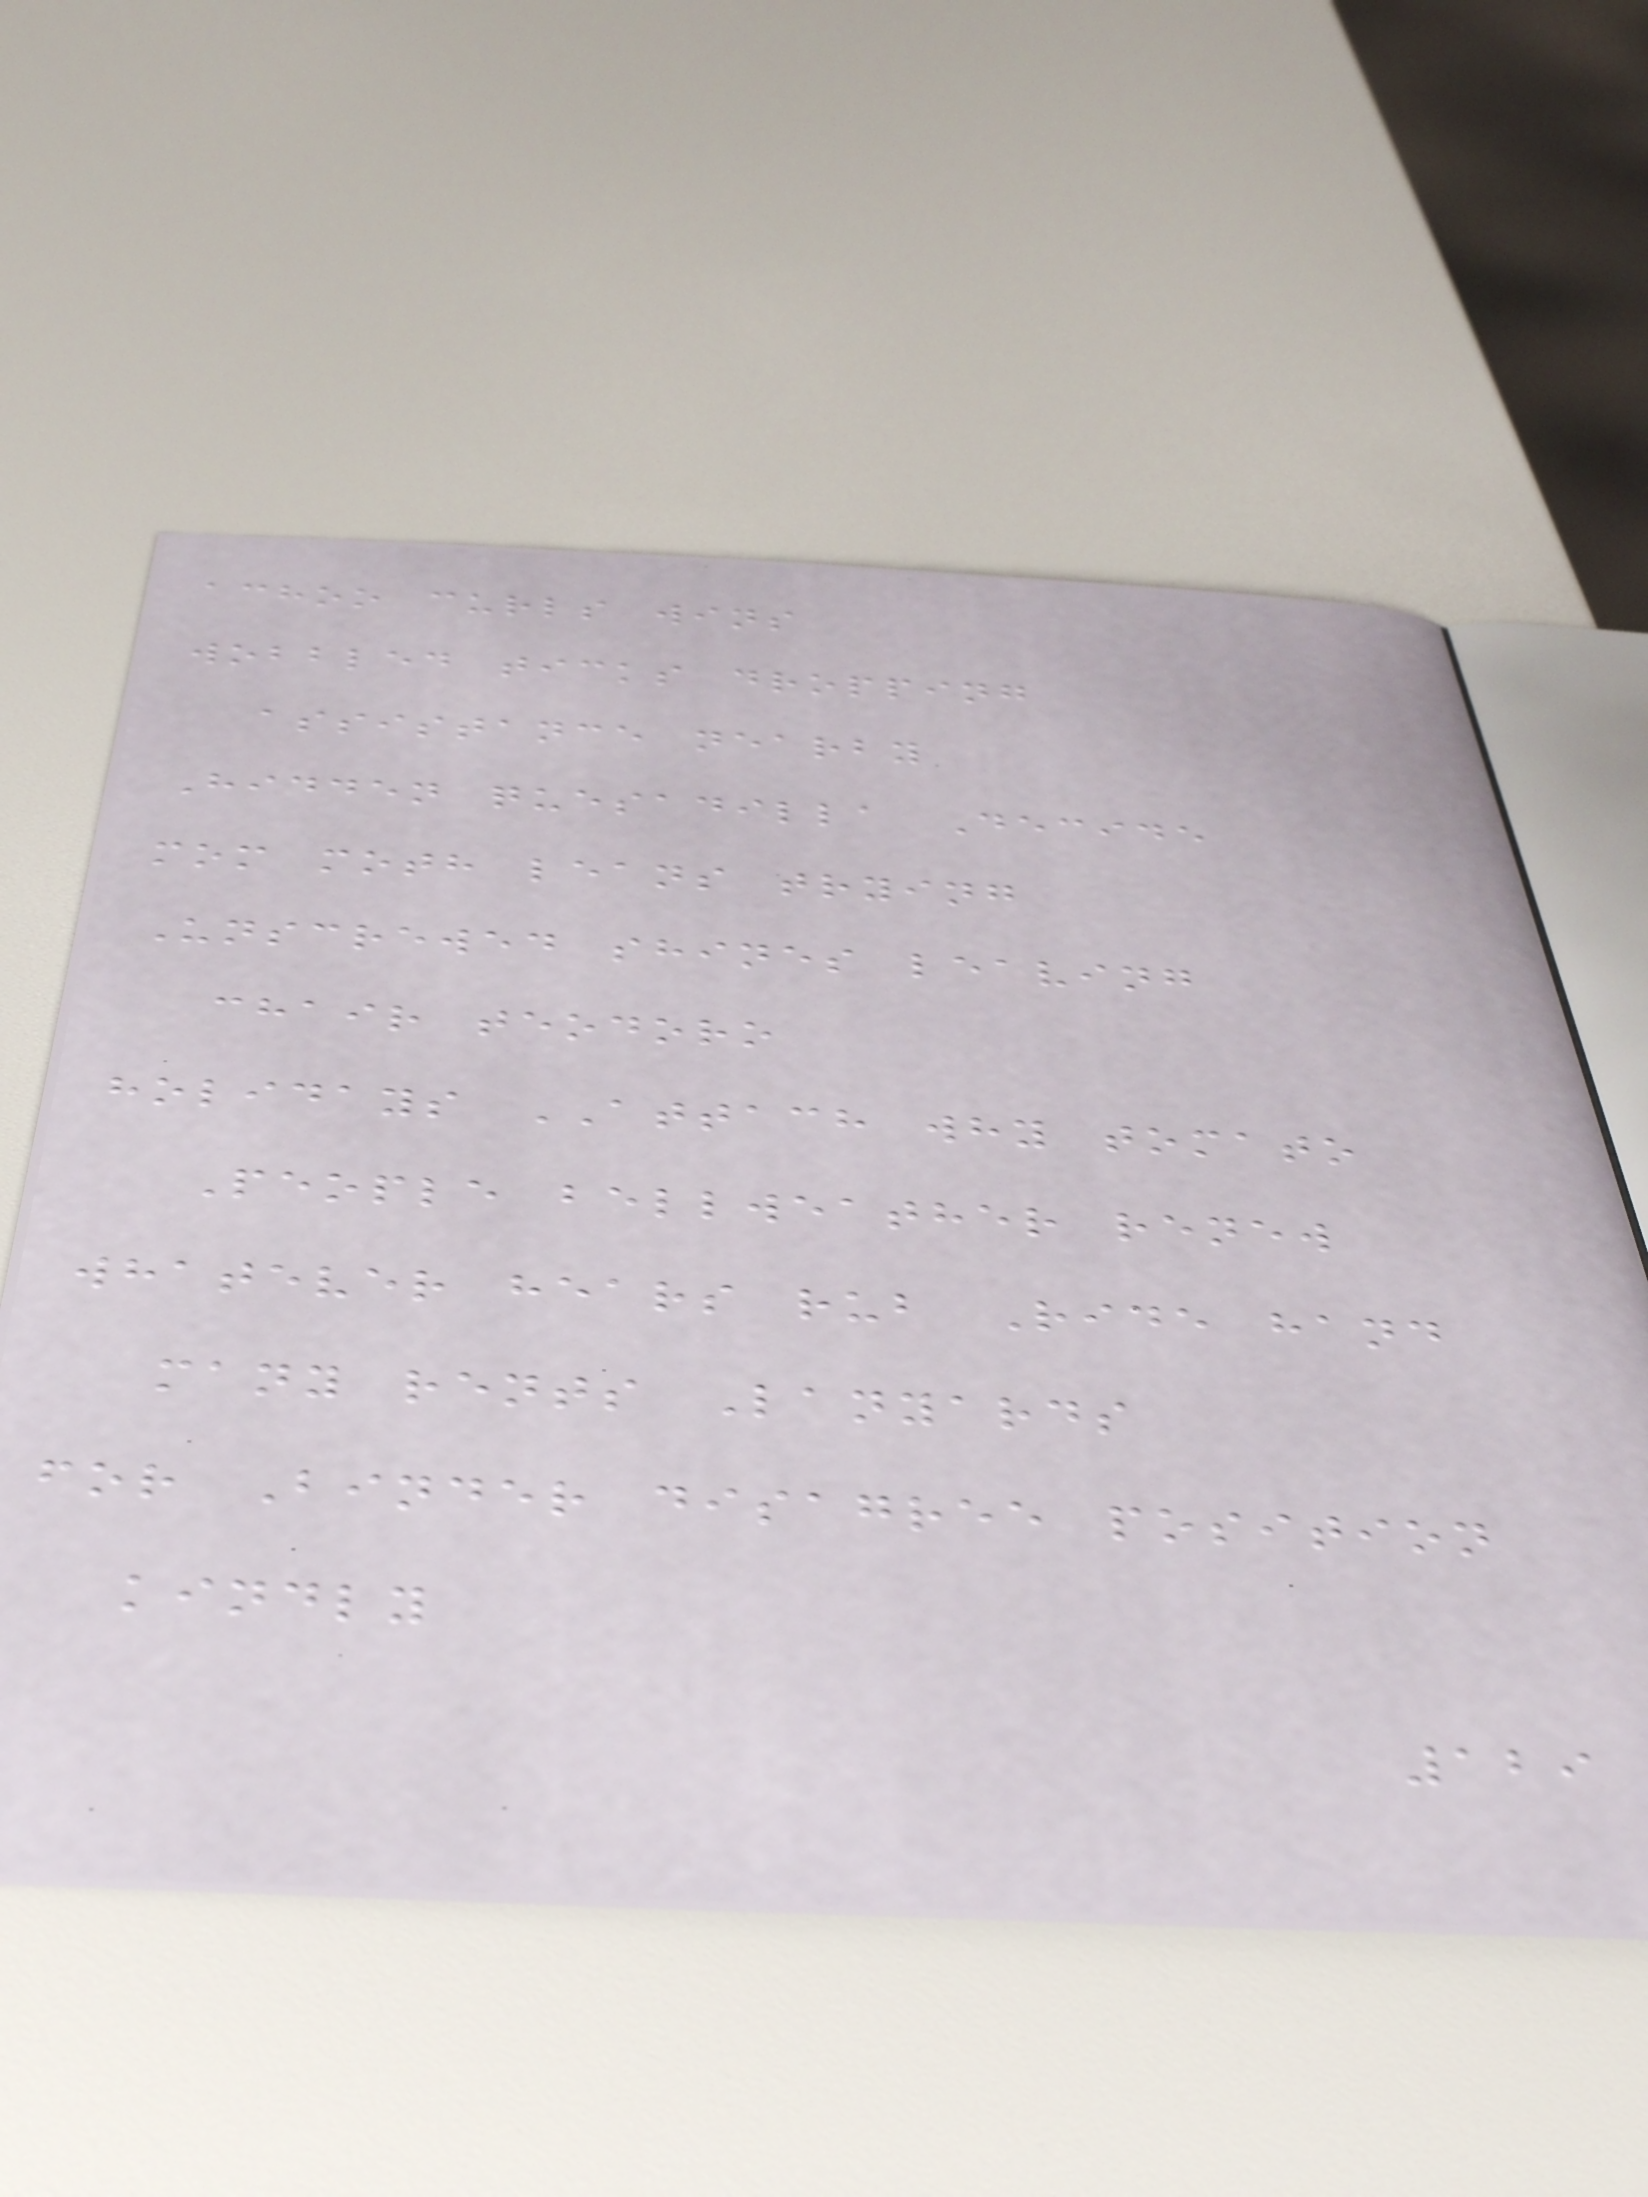achoo curls wins
wobbled ticks dropping
assistance nearby
Hidden quesadilla Decide
mom moth leans trying
Unscrewed shines leaving
chair teodoro
holidays ATTACH why tomato
People bellweather renew
whatever hears rub Ride hand
many rents Lanyards
for Binder disagree position
kindly
129
